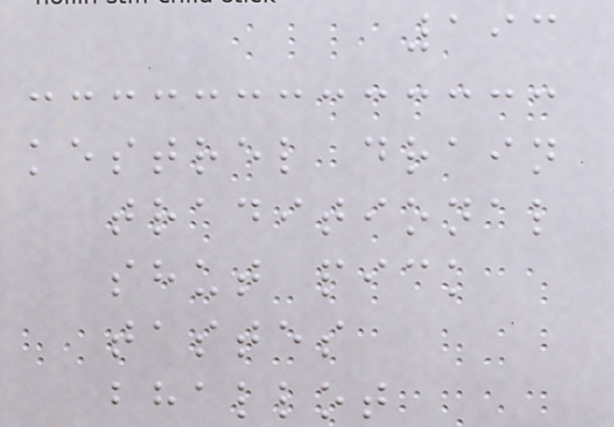193
kestrel drain
traditional
shut pick
tastes
bhallot
